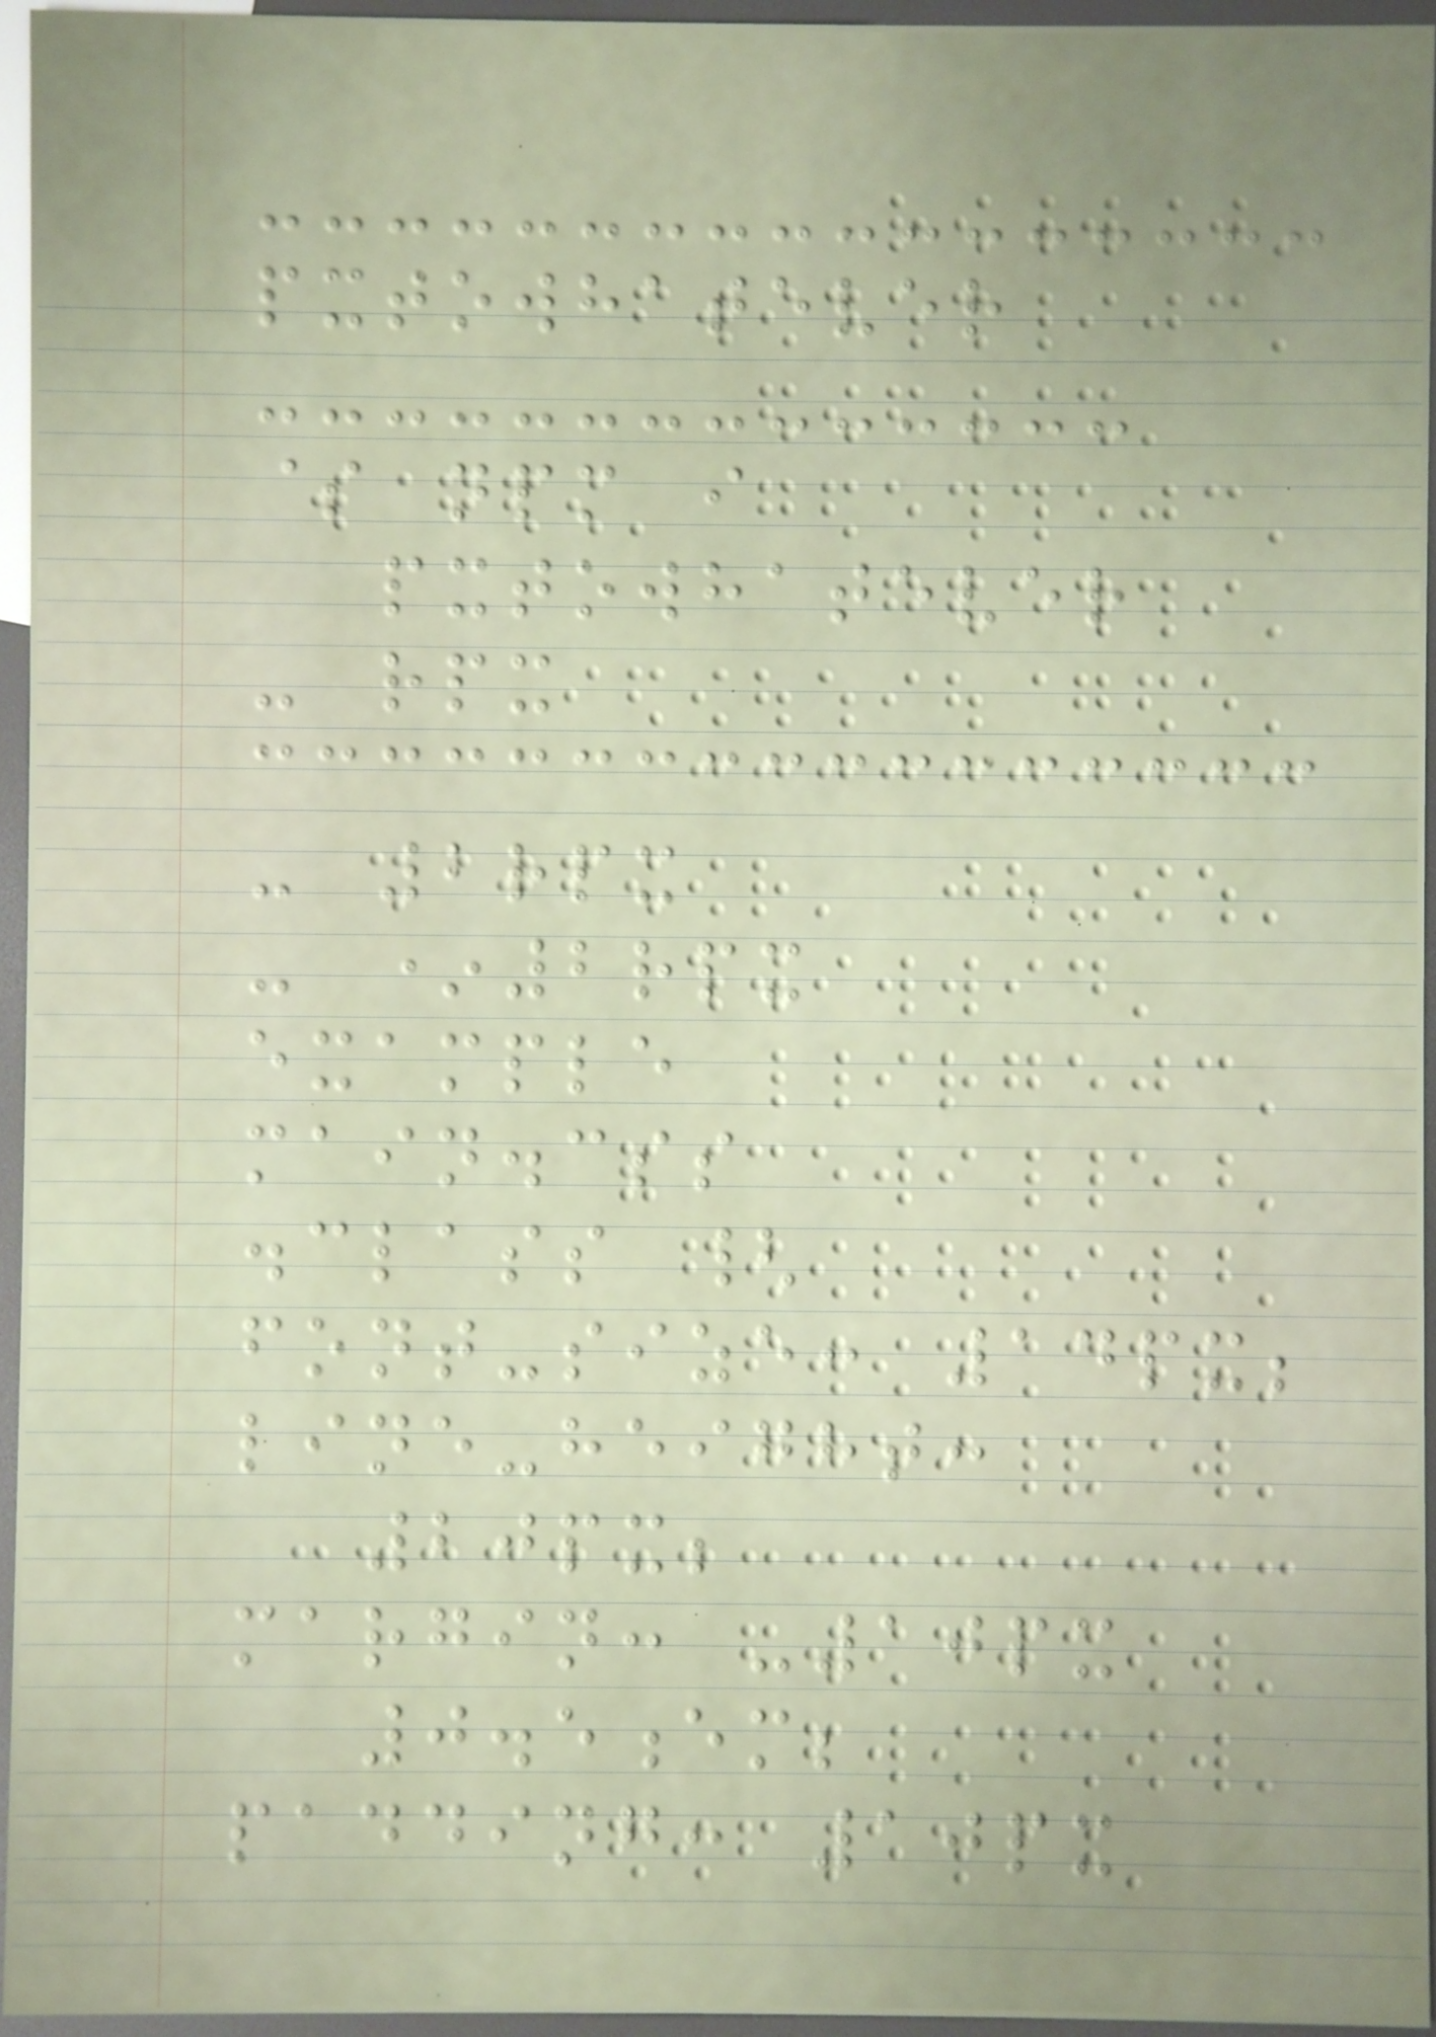pxtowhatever
$ npm i
pxtowhatever
- rpx
- 2rpx
- *2rpx
example
main.css
.class {
font-size: 14px;
line-height:
20px;
margin: -10px
0.5em;
padding: 10px
